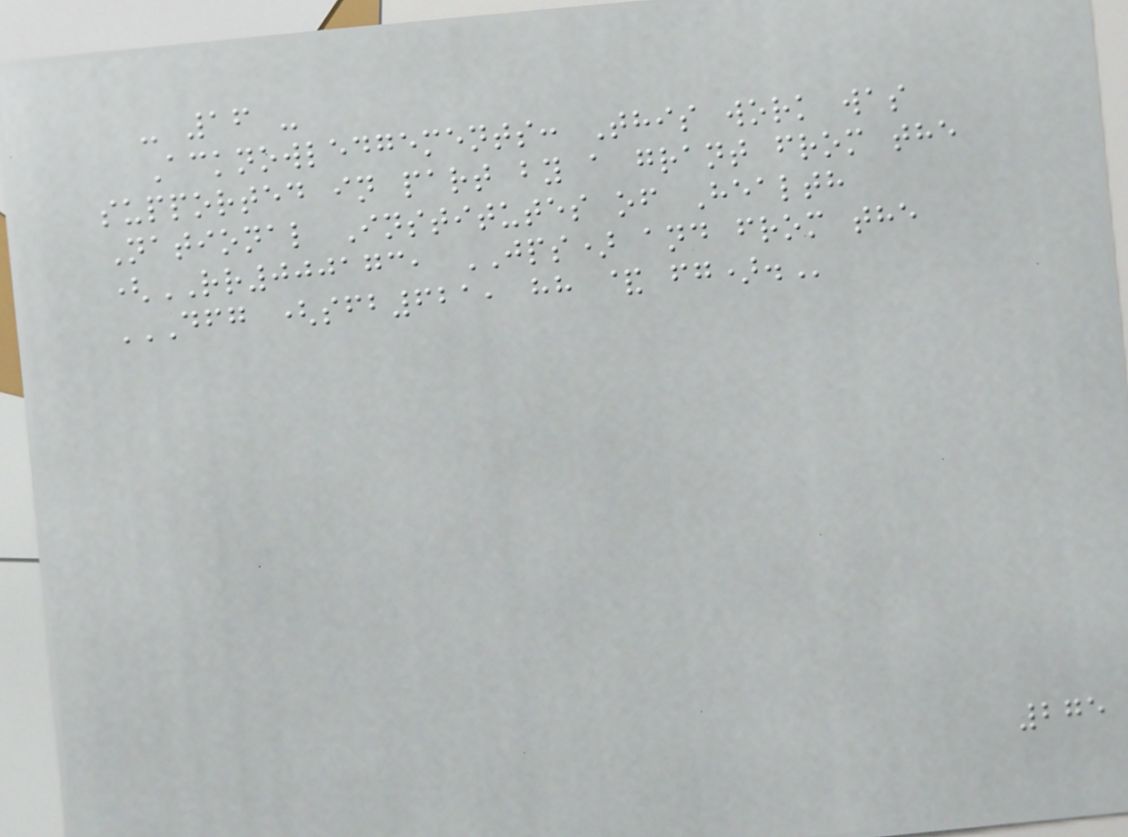- 16 -
Acknowledgements: This work was
supported in part by a grant from the
National Institutes of Health
(RR000173, JPS) and from the
DFG (SFB621, HH & FG).
275
